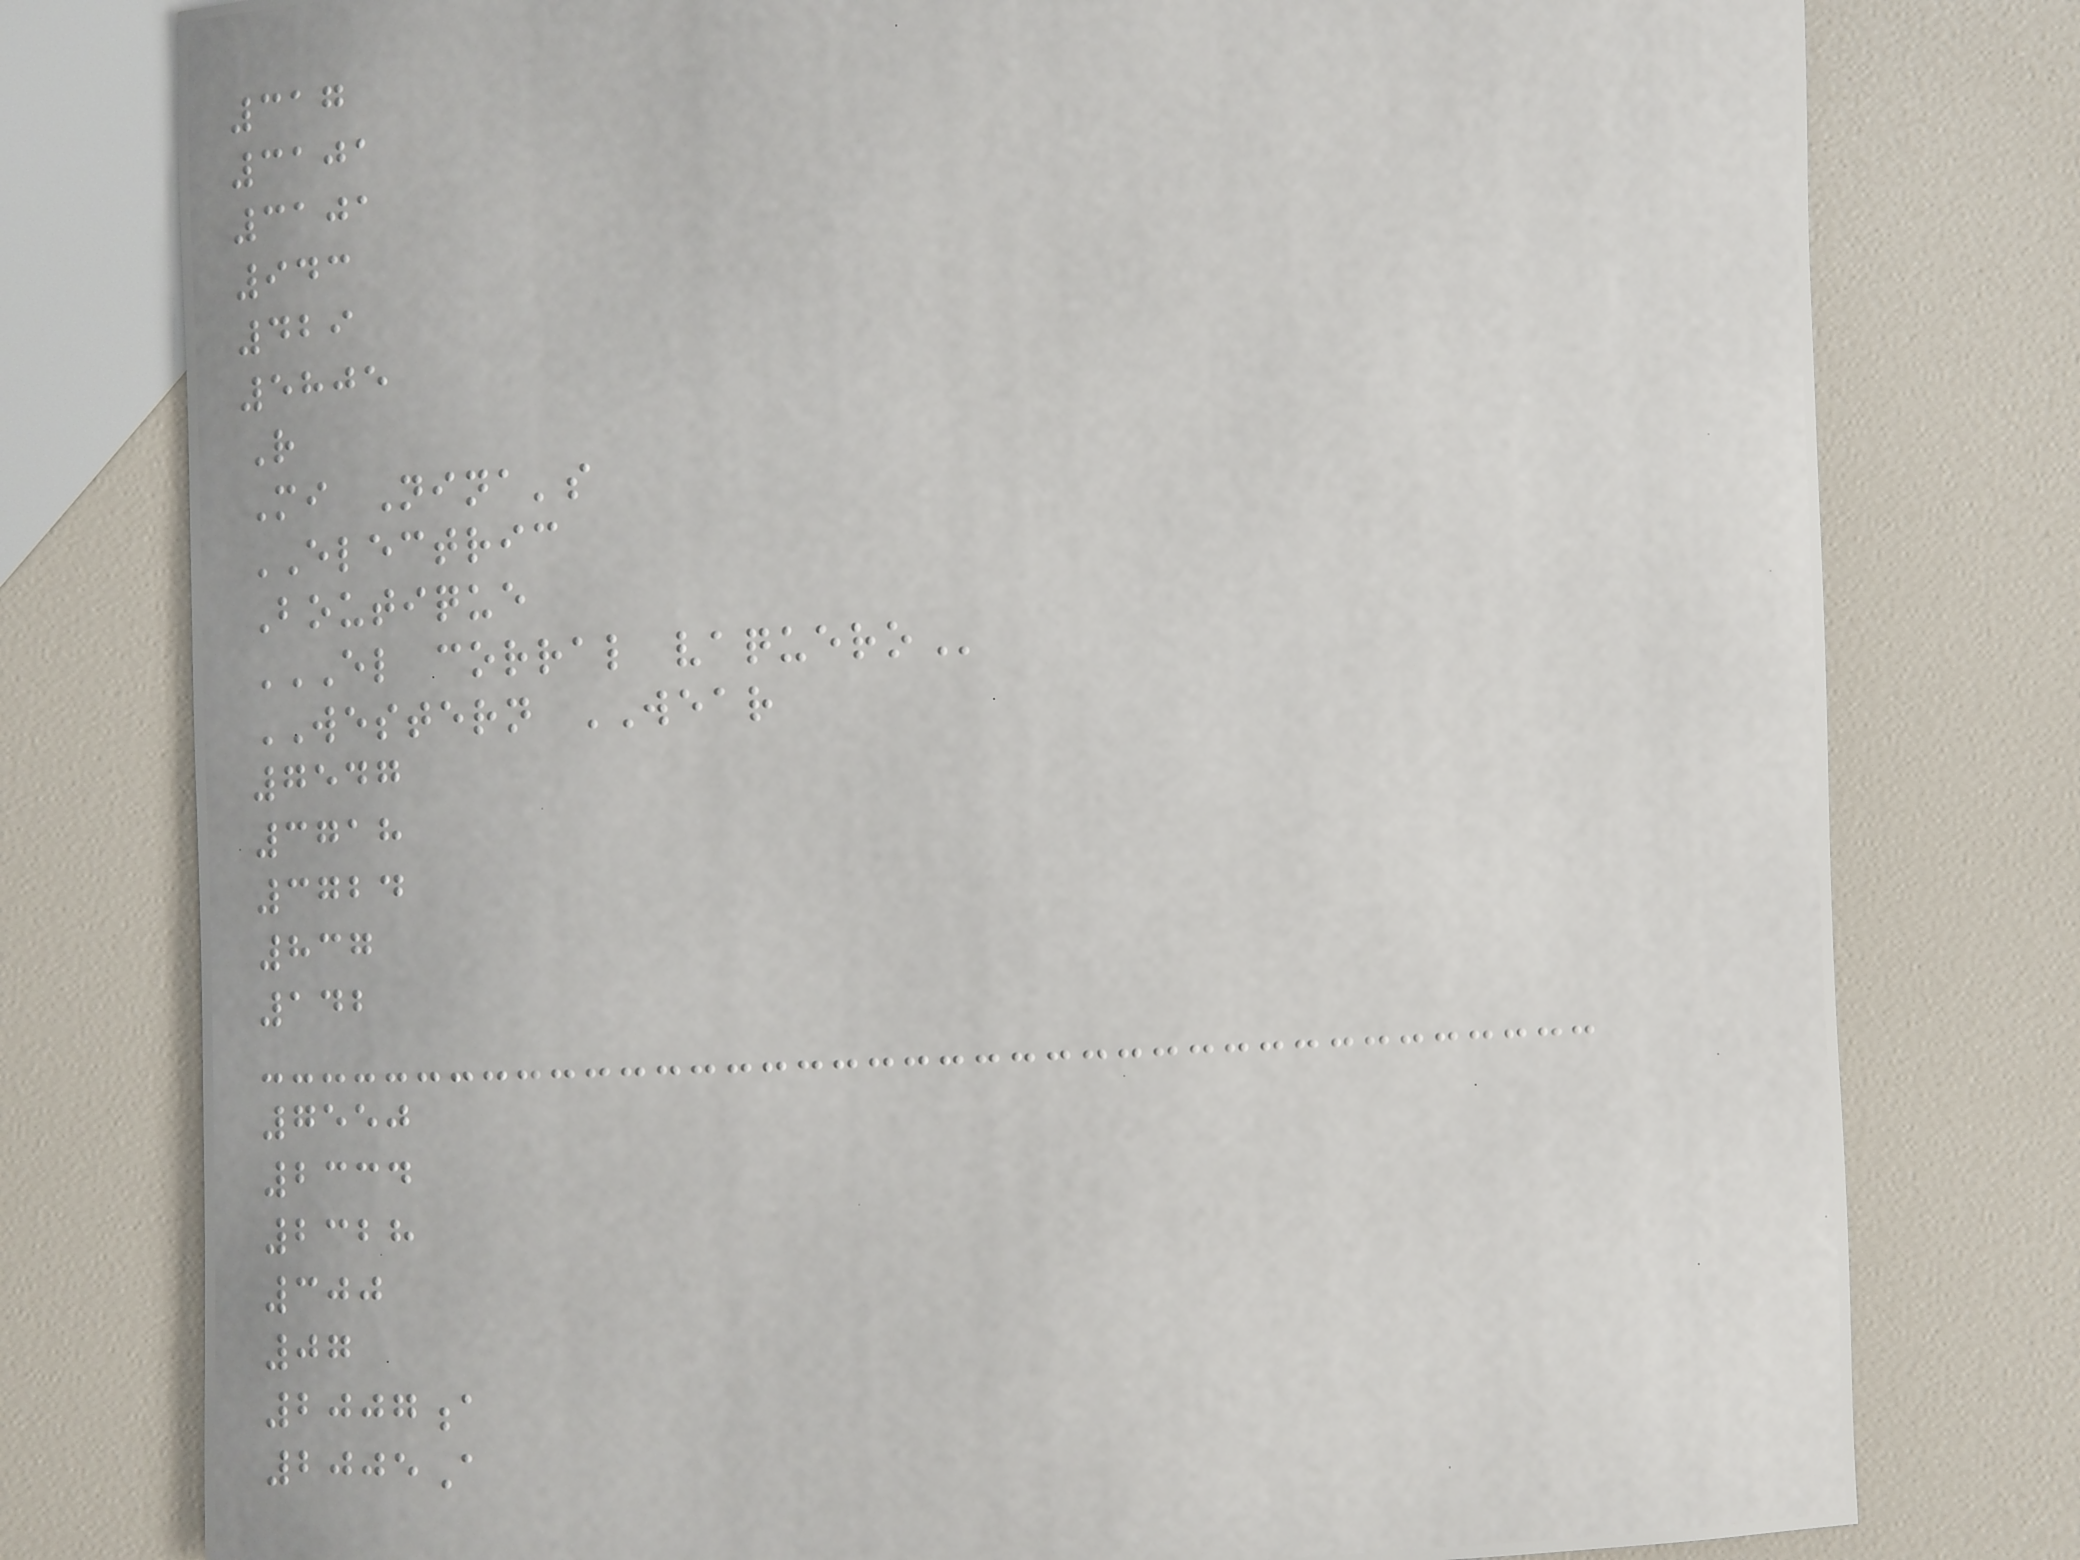317
3101
3101
943
429
5805
R
Mi Nina's
ELECTRIC
Boutique
EL CORRAL VAQUERO
WESTERN WEAR
7547
3718
3724
837
142
7550
2334
2328
300
07
2007a
2005A
